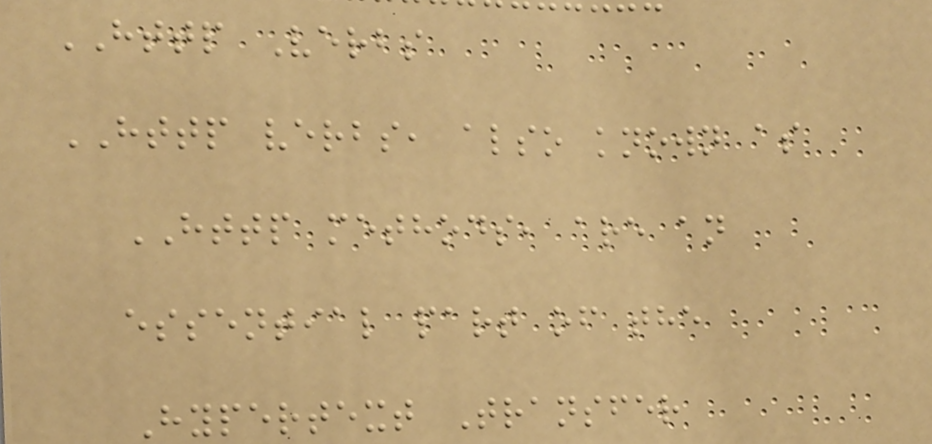HTTP Verbs
HTTP verbs, also known as
HTTP methods, are an
essential part of the
Hypertext Transfer
